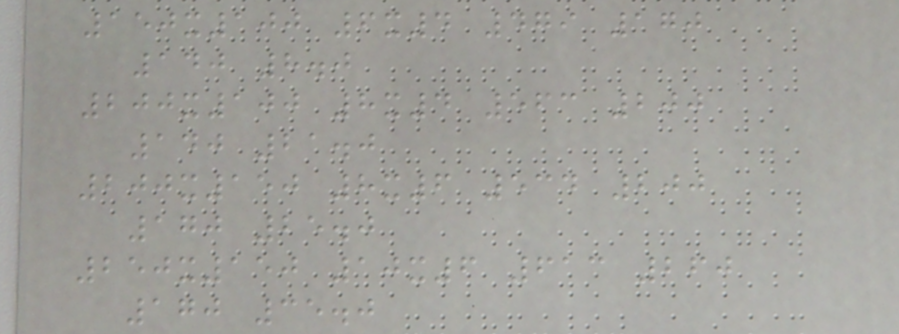150x100 6x4 479 170
140 8.0
200x100 8x4 563 200
140 21.0
200x150 8x6 534 200
170 25.0
250x150 10x6 613 260
170 35.0
